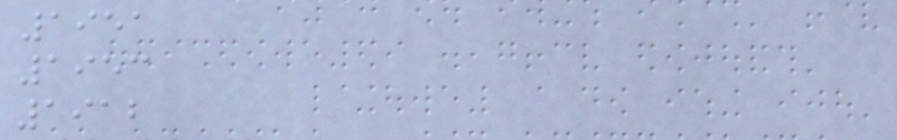1951
1953
1912
